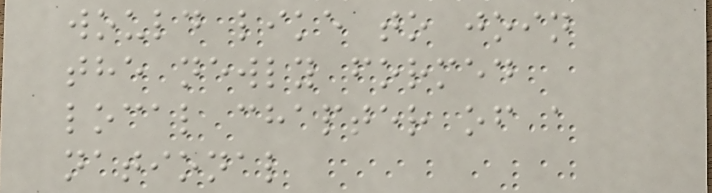would like to join
the newly formed
local chapter of a
national
